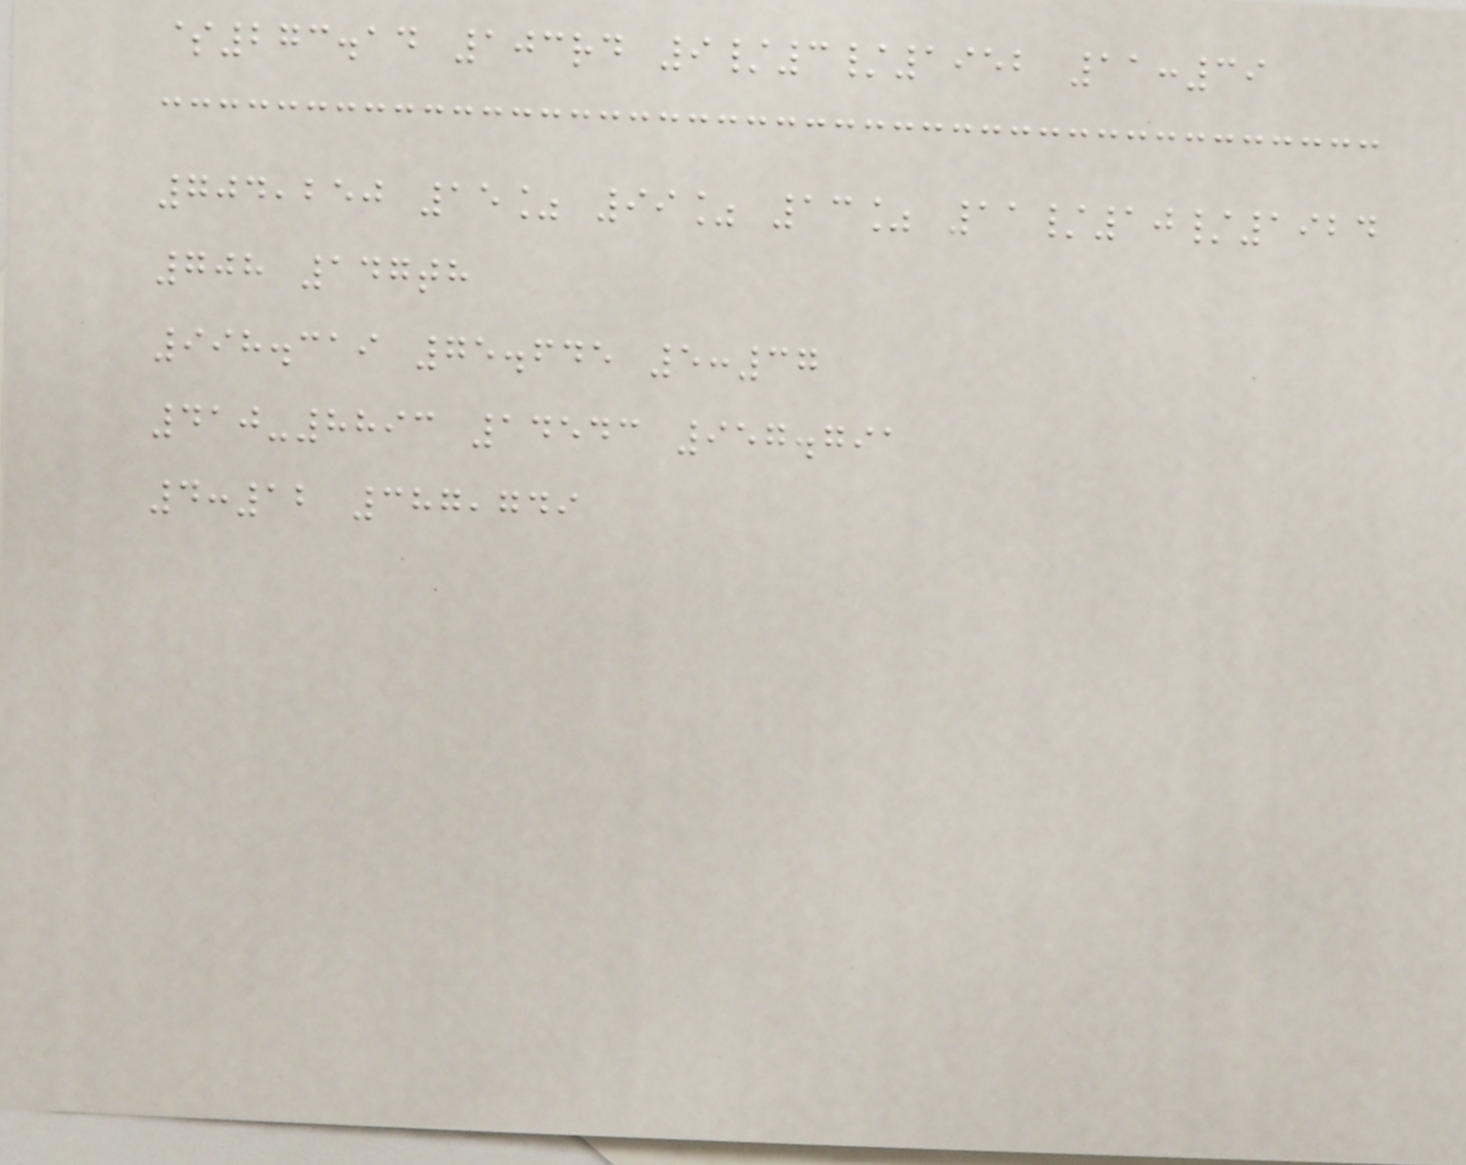$273.14 103rd 9/3/1952 11:39
704,250 15% 99% 13% 11/10/1924
708 147th
998.319 75.645 5:37
410-8893 14543 957.791
4:12 387,749
